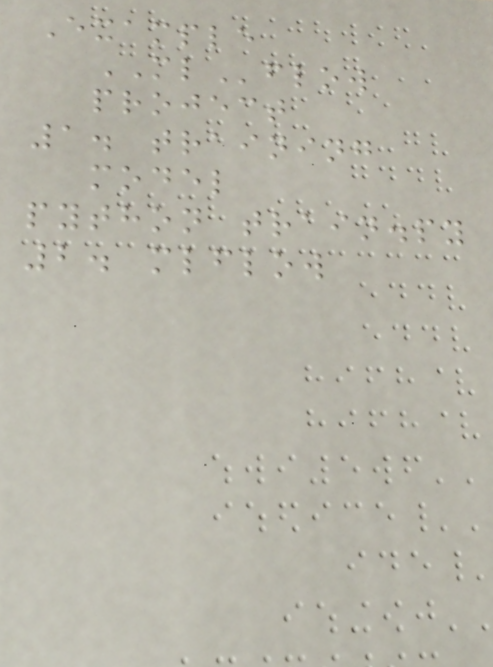Example
MLflow
project
1. training
model
python train.py
2. mlflow
